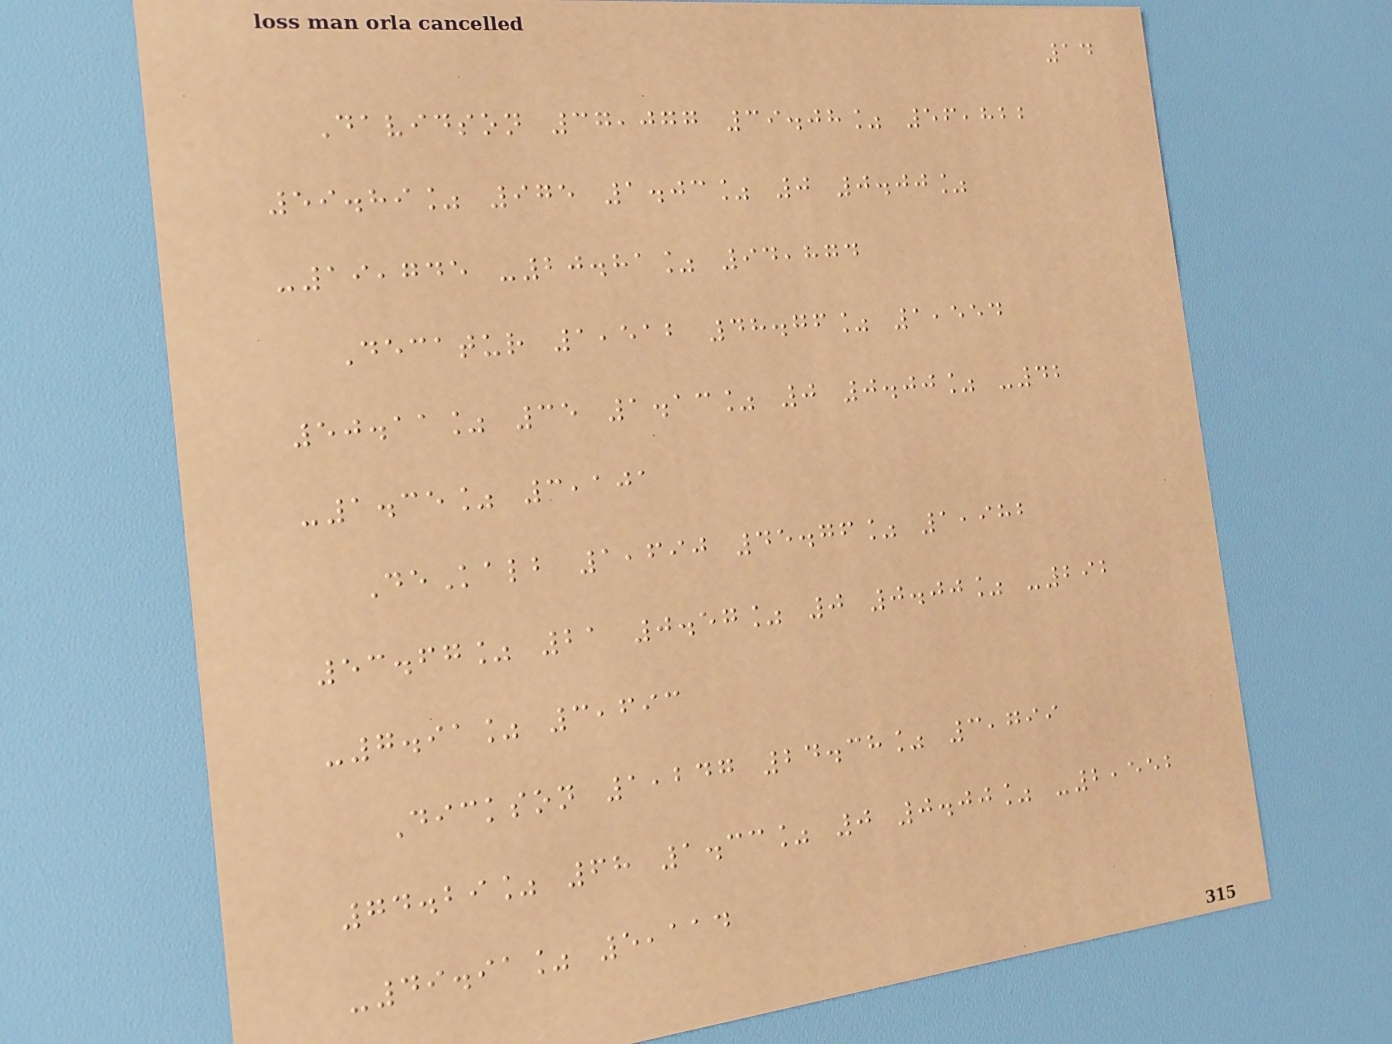14
Davidson 37,077 39.08% 56,822
59.89% 975 1.03% 0 0.00%
-19,745 -20.81% 94,874
Decatur 1,512 48.76% 1,554
50.11% 35 1.13% 0 0.00% -42
-1.35% 3,101
DeKalb 1,690 45.76% 1,982
53.67% 21 0.57% 0 0.00% -292
-7.91% 3,693
Dickson 1,247 24.38% 3,799
74.29% 68 1.33% 0 0.00% -2,552
-49.91% 5,114
